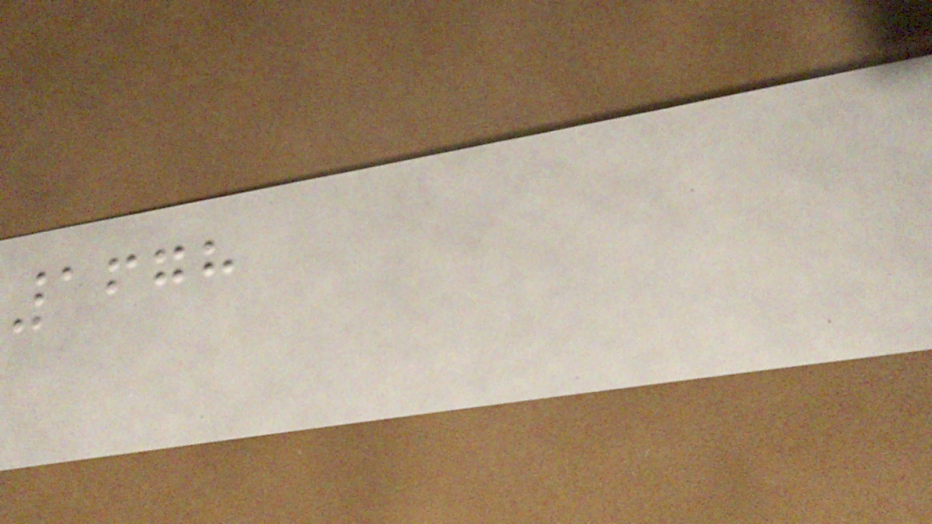1678
